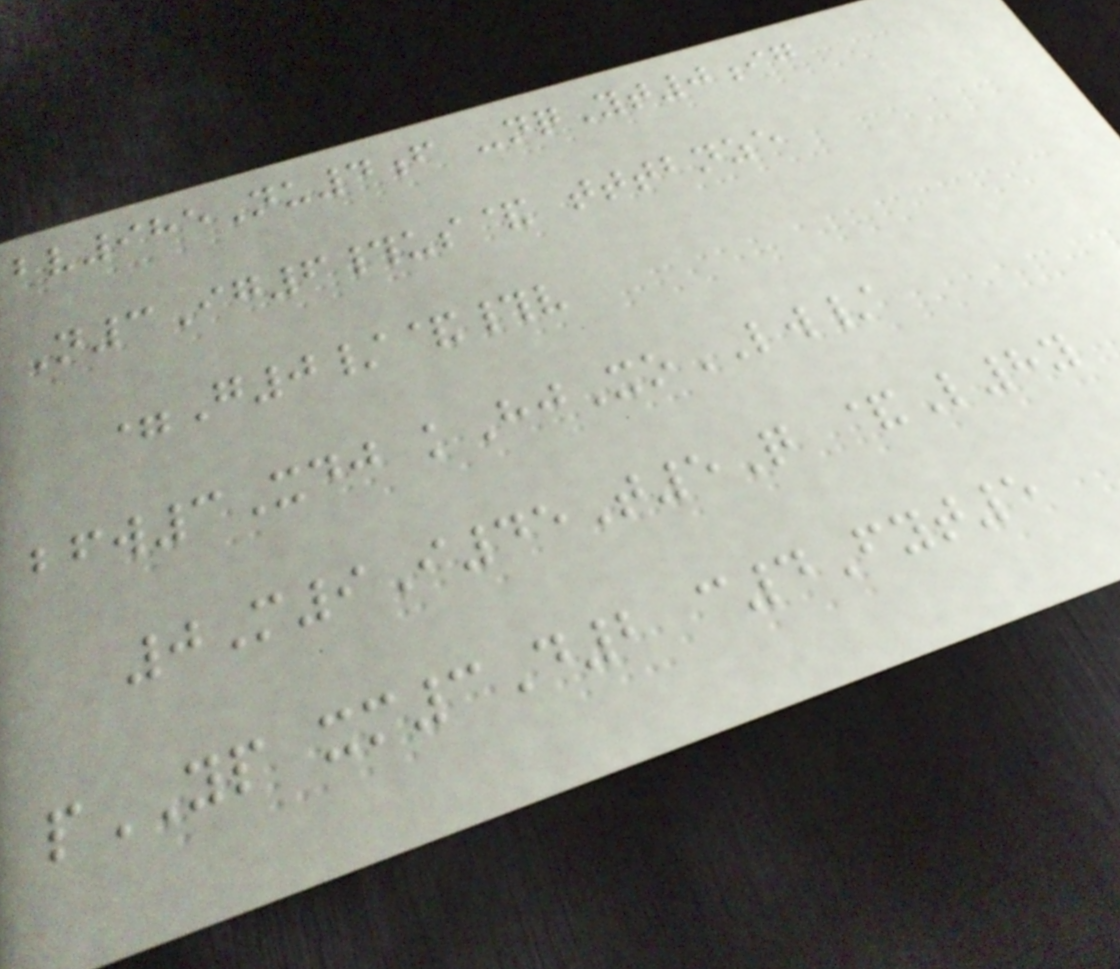bv985Nu4f -nqYt0ig
N3Ig6#us& tttbnze
=G0/&#v
bfw3Xdj kHjXoLW/
0M9I45T5Q &L8y
pYP xm3D2 c4Fyt5
